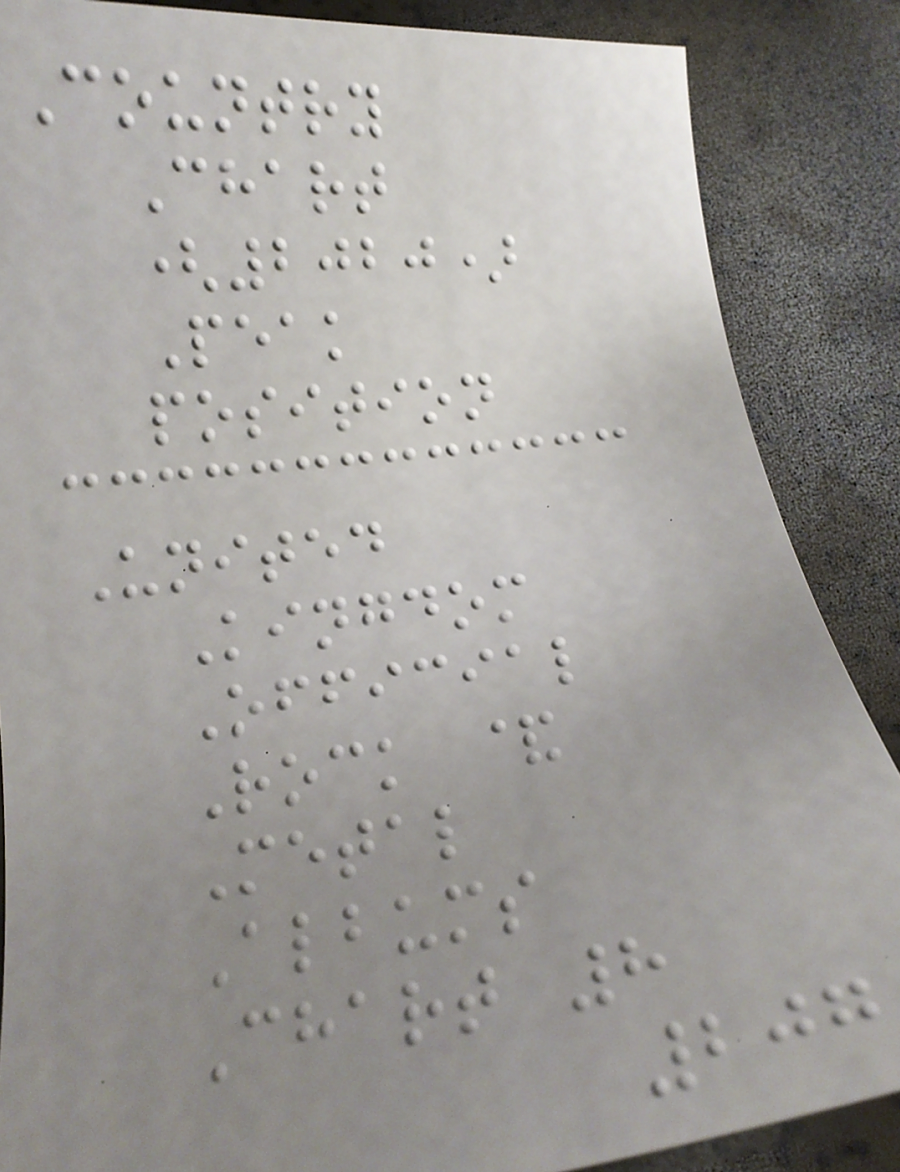Country
Chart
(2020)
Peak
position
United
Kingdom
Official
Rock &
Metal
Albums
Chart 8
207
